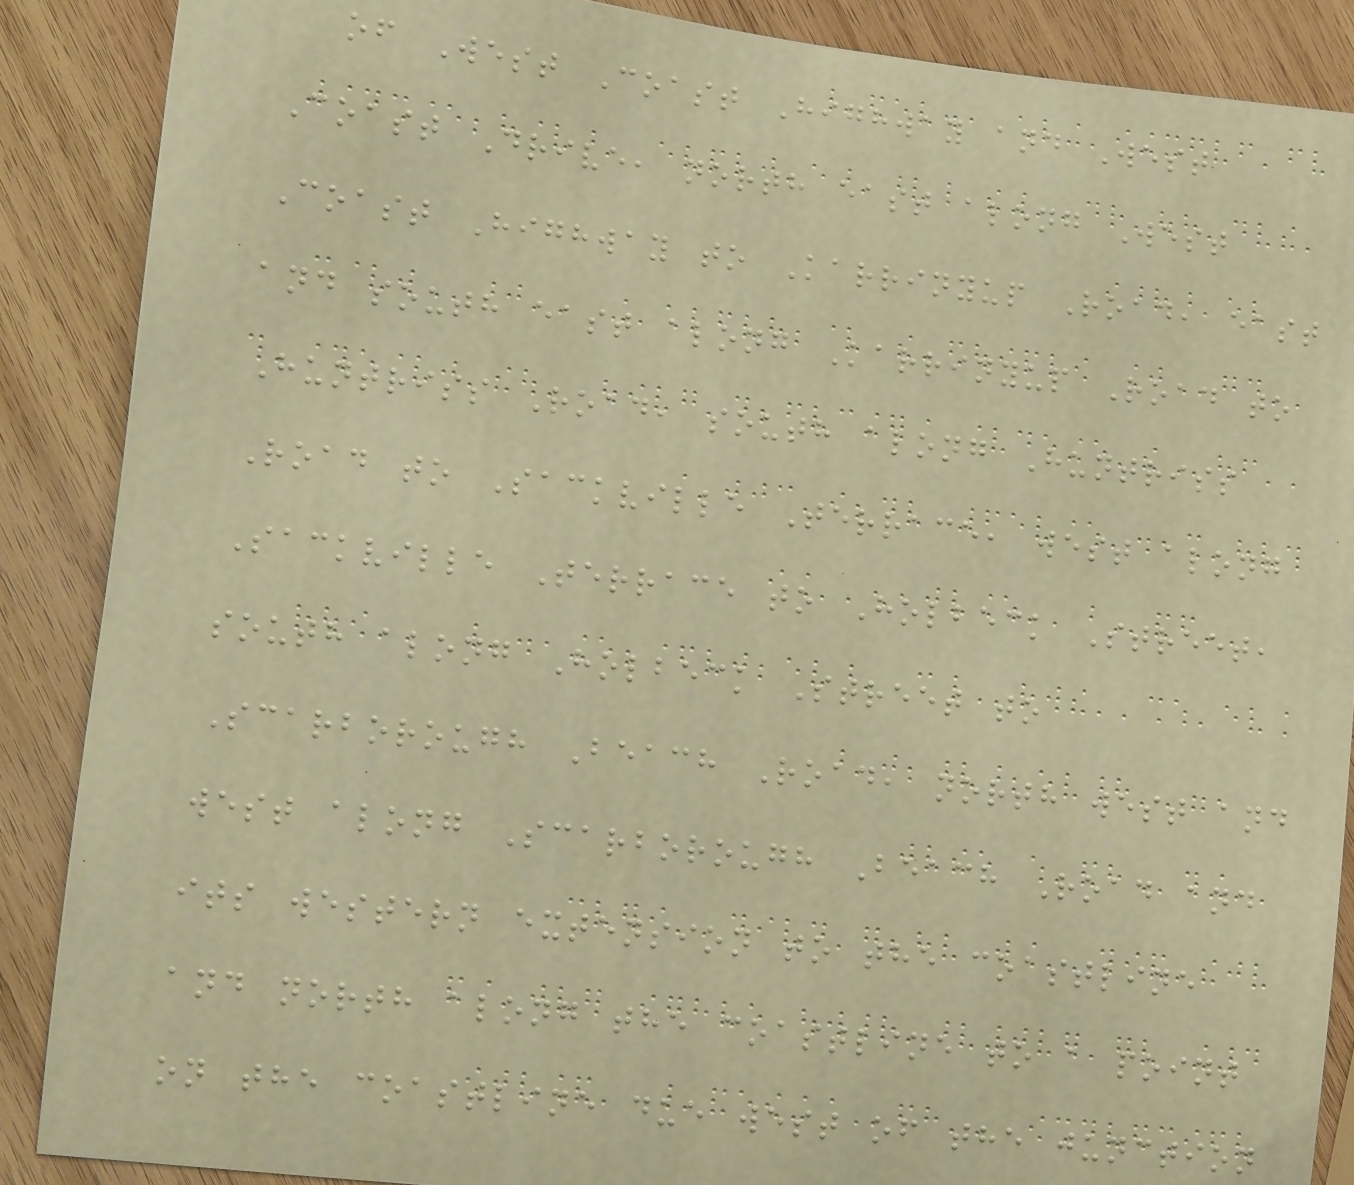of West Coast Highway and West
Coast Drive, north east along West
Coast Highway to Karrinyup Road, east
and south east along Karrinyup Road to
Huntriss Road, south along Huntriss
Road to Sackville Terrace, west along
Sackville Terrace to Holbeck Street,
south along Holbeck Street to
Scarborough Beach Road, north west and
west along Scarborough Beach Road and
its western extension to the coastline
and north along the coastline to a point
on the coastline due west of the junction
